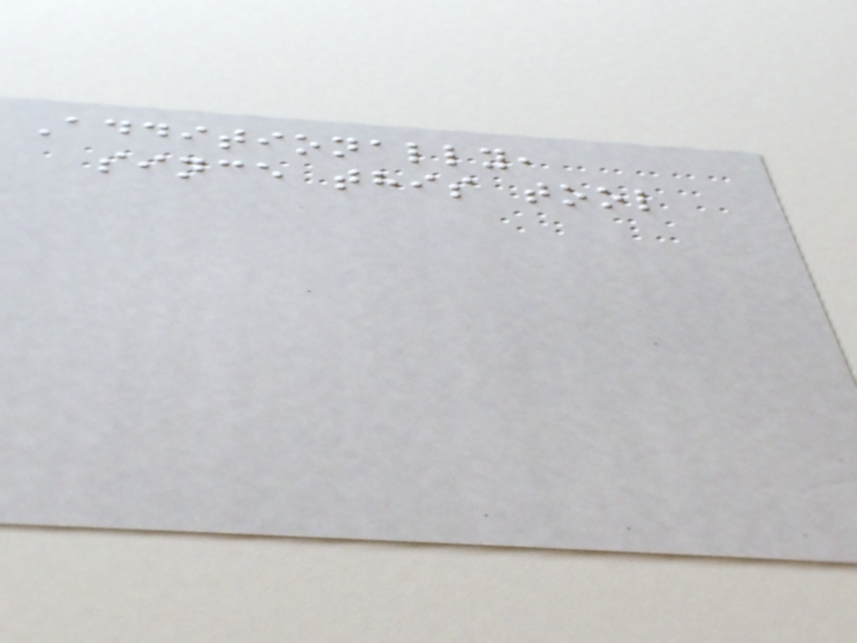Additionally,
since this tool
